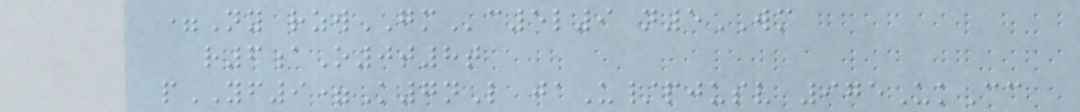=Ny rzwGMc5l9 n5WM
r6aO0t8t
pYF9=K7nL jaU/pjusv 975UkCc
